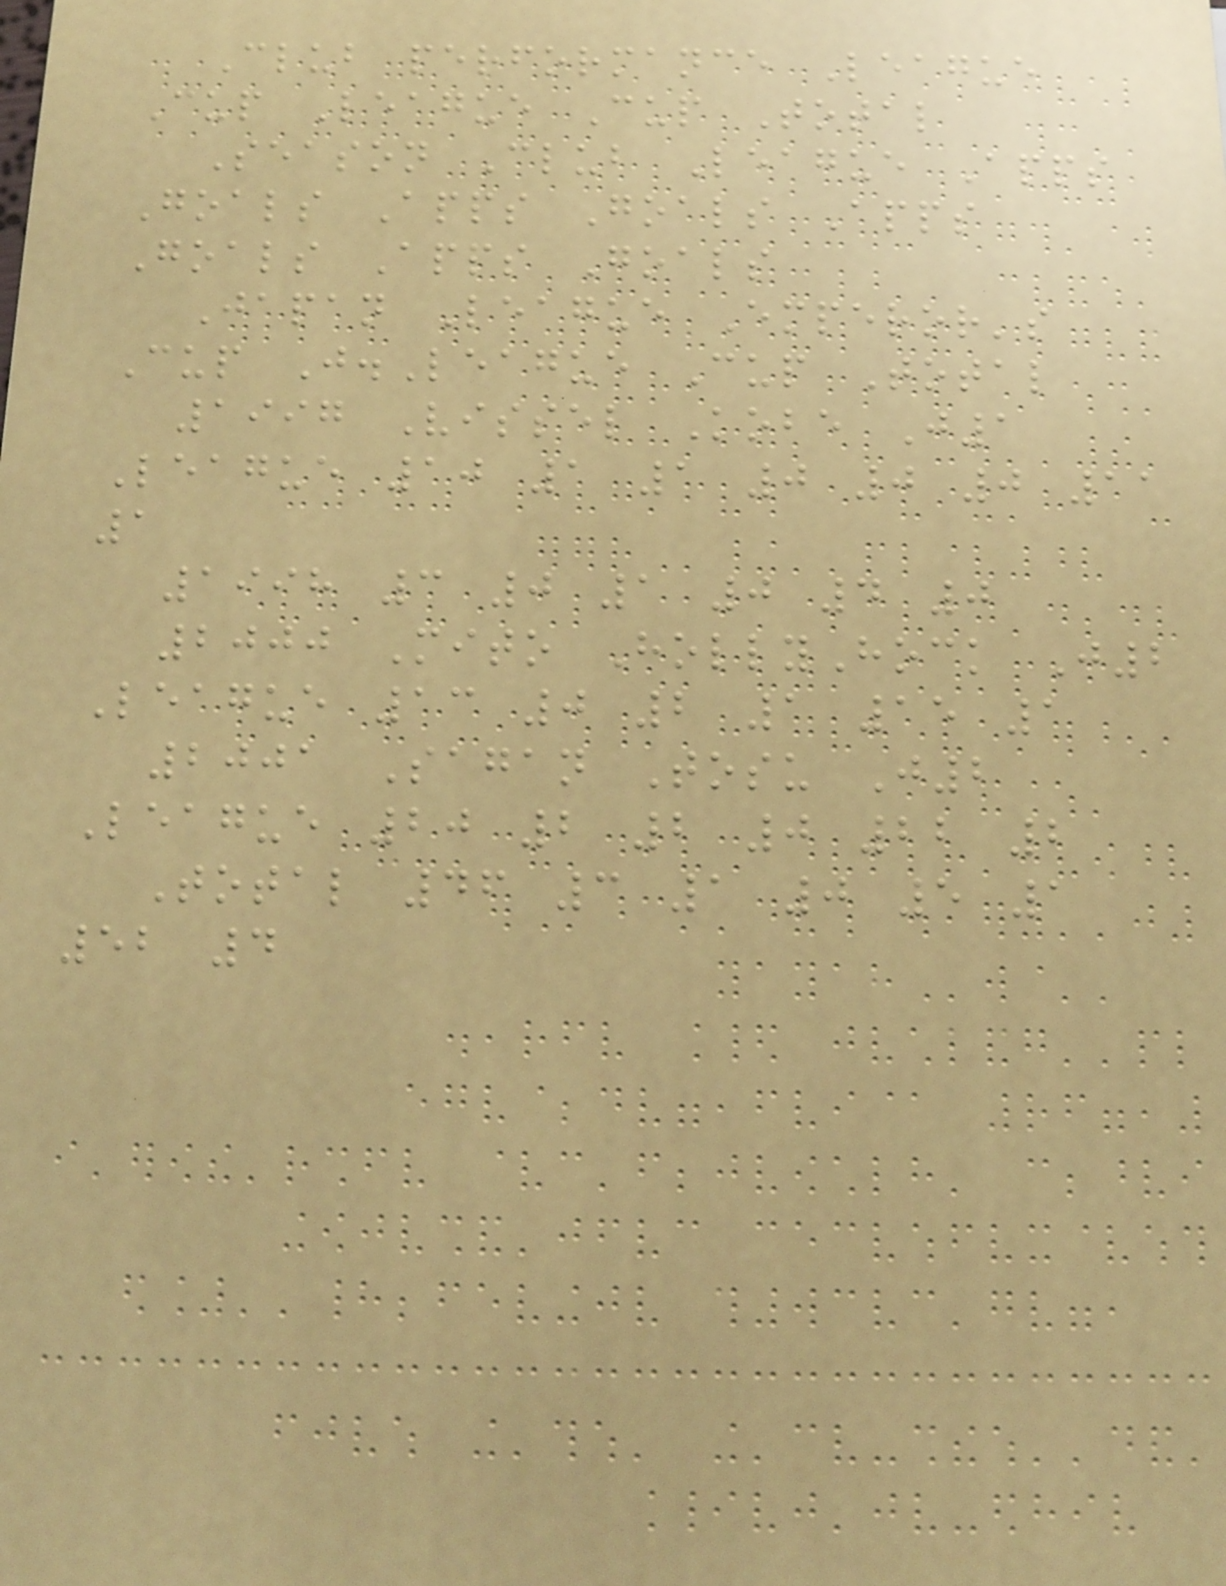Club performance League
Cup League Cup Total
Season Club League Apps
Goals Apps Goals Apps
Goals Apps Goals
Japan League Emperor's
Cup J.League Cup Total
1997 Vissel Kobe J1
League 10 1 1 0 0 0 11
1
1998 3 0 1 0 4 0
2000 Mito HollyHock J2
League 13 0 2 1 15 1
2001 Sagan Tosu J2
League 20 2 2 0 22 2
Total 46 3 1 0 5 1
52 4
